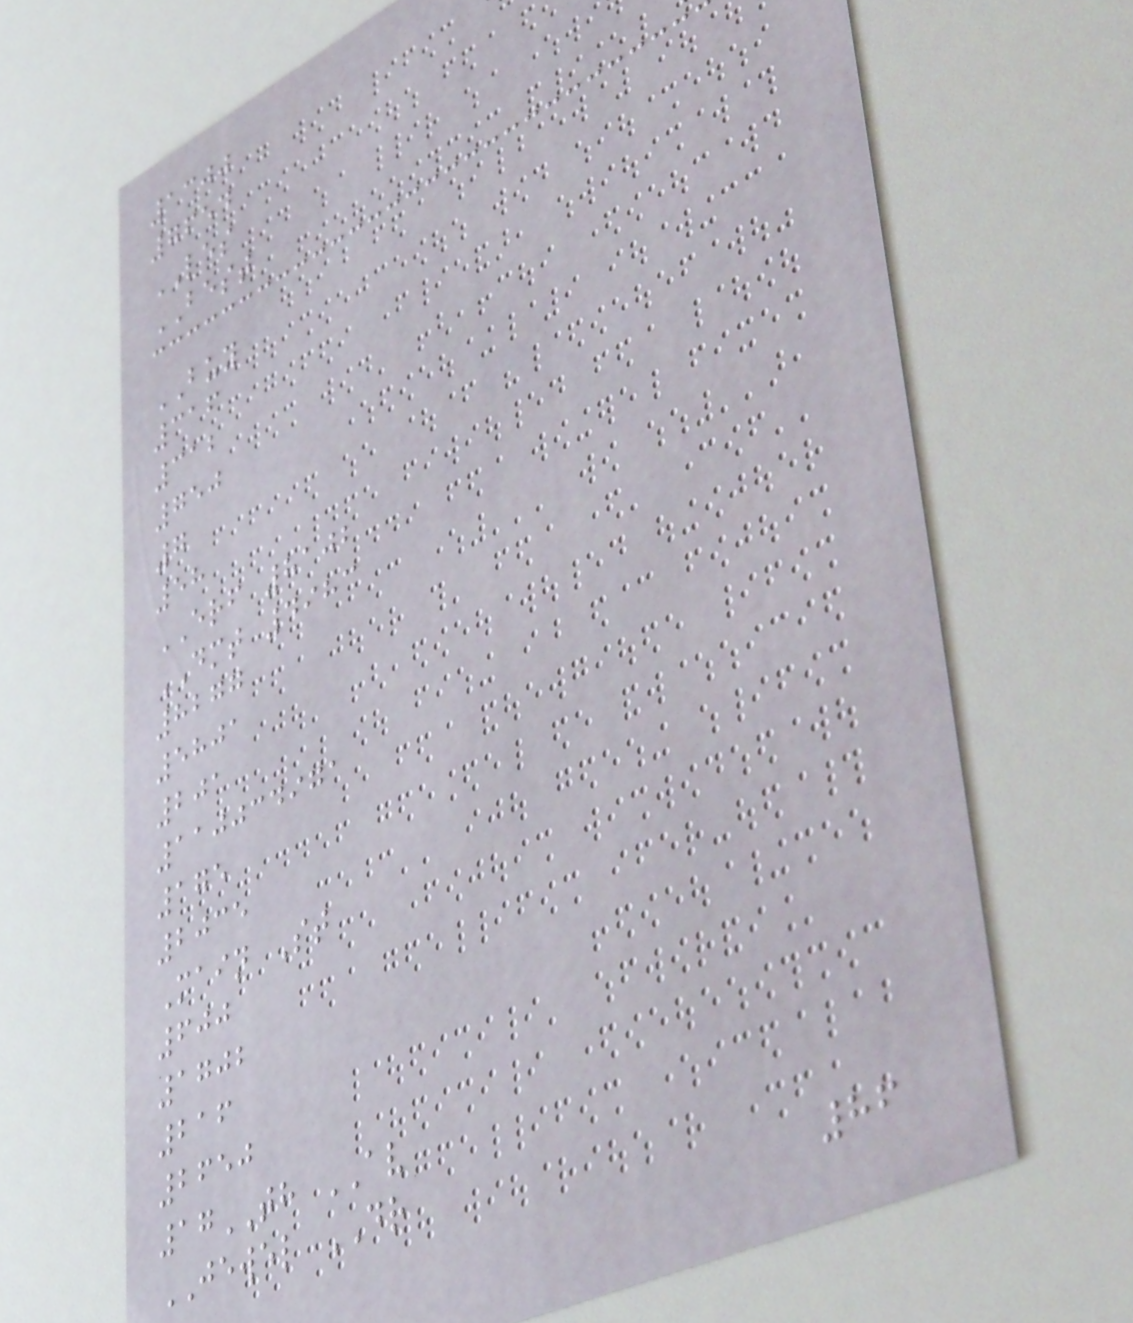1300
7654
LES
BEST
BUY
316
312
750
7
58
ERF 8102
DMT 4983
8277
5801
201
110034971
175
2035
Main St
600
1702
216
2650
17TH AV
JEWEL DR
86
